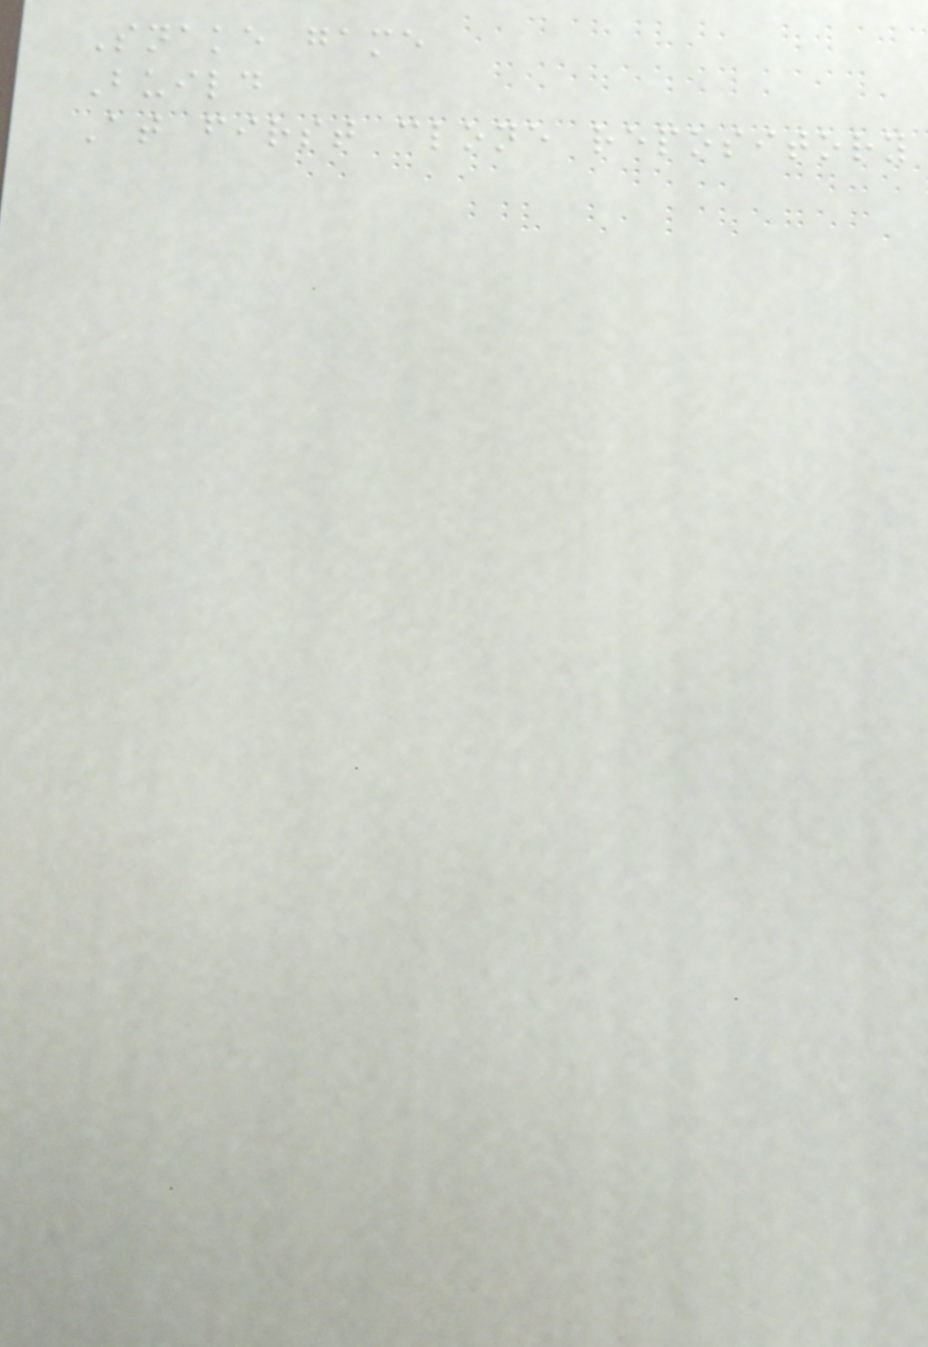Snake game
Build
At first clone repository
